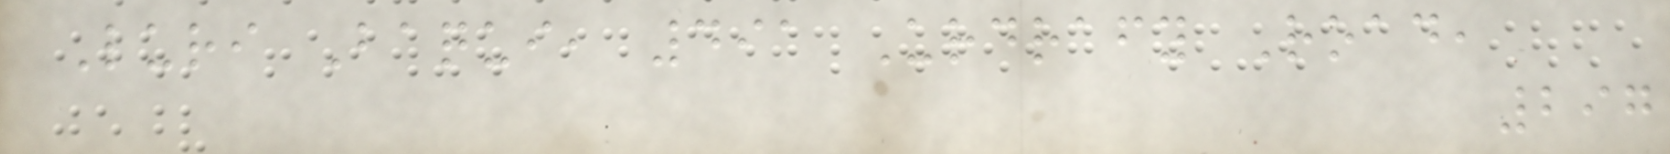Luri Baqui, 491 Urdrafy Road,
297
